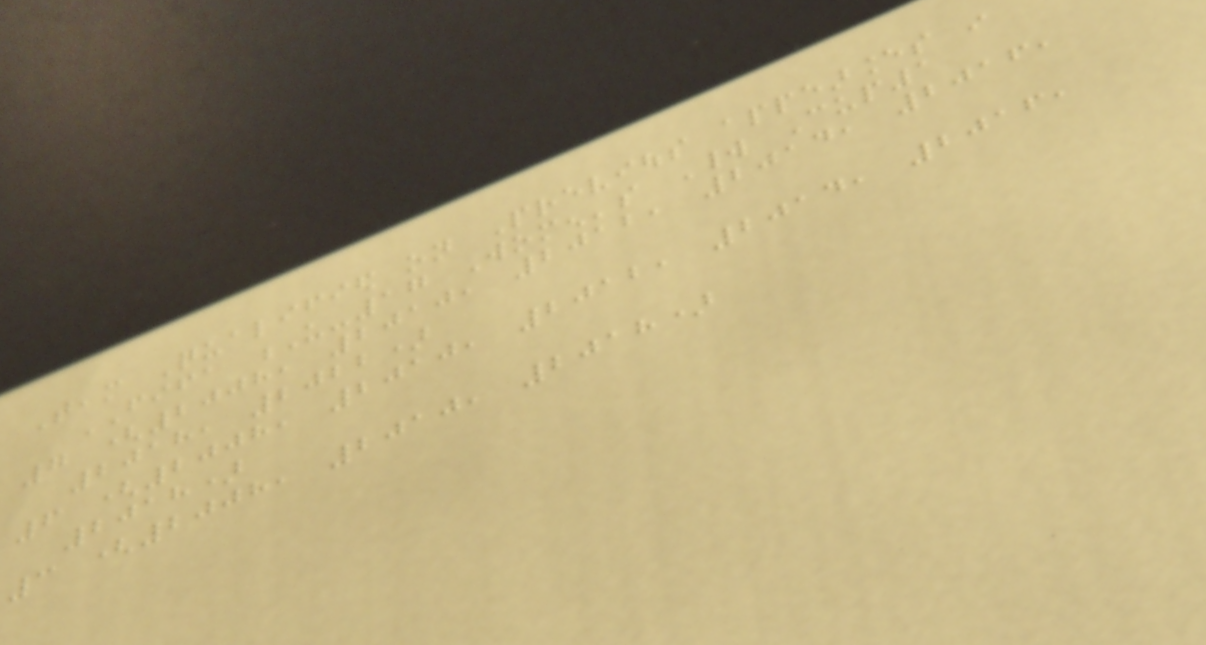Team Qualified on Previous appearances in
FIFA U-17 Women's World Cup1
7 (2008, 2010, 2012, 2014, 2016,
2018, 2022)
6 (2008, 2010, 2012, 2014, 2016,
2018)
3 (2008, 2010, 2018)
